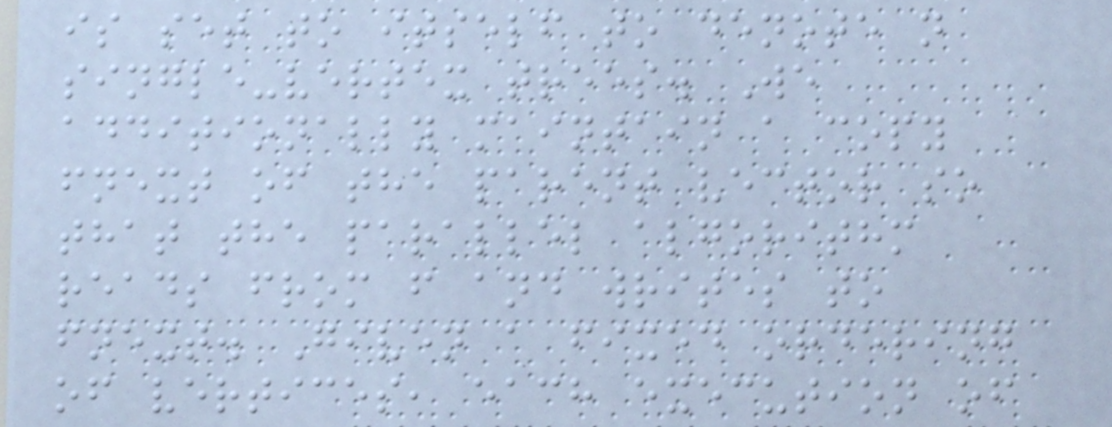is set to itself to denote n
single-vertex trees. We
additionally maintain a copy
fnext of the parent vector so
that the parallel algorithm
reads from f and writes to
fnext. Given a fixed ordering
of vertices, each execution of
